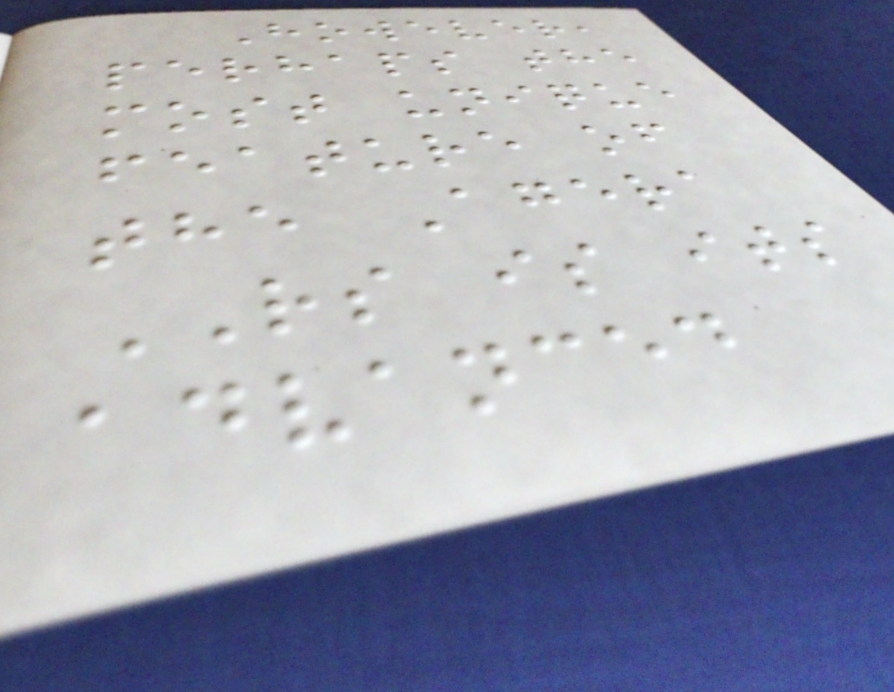However,
perhaps the
most unique
feature of
the Agera
RS is its
advanced
